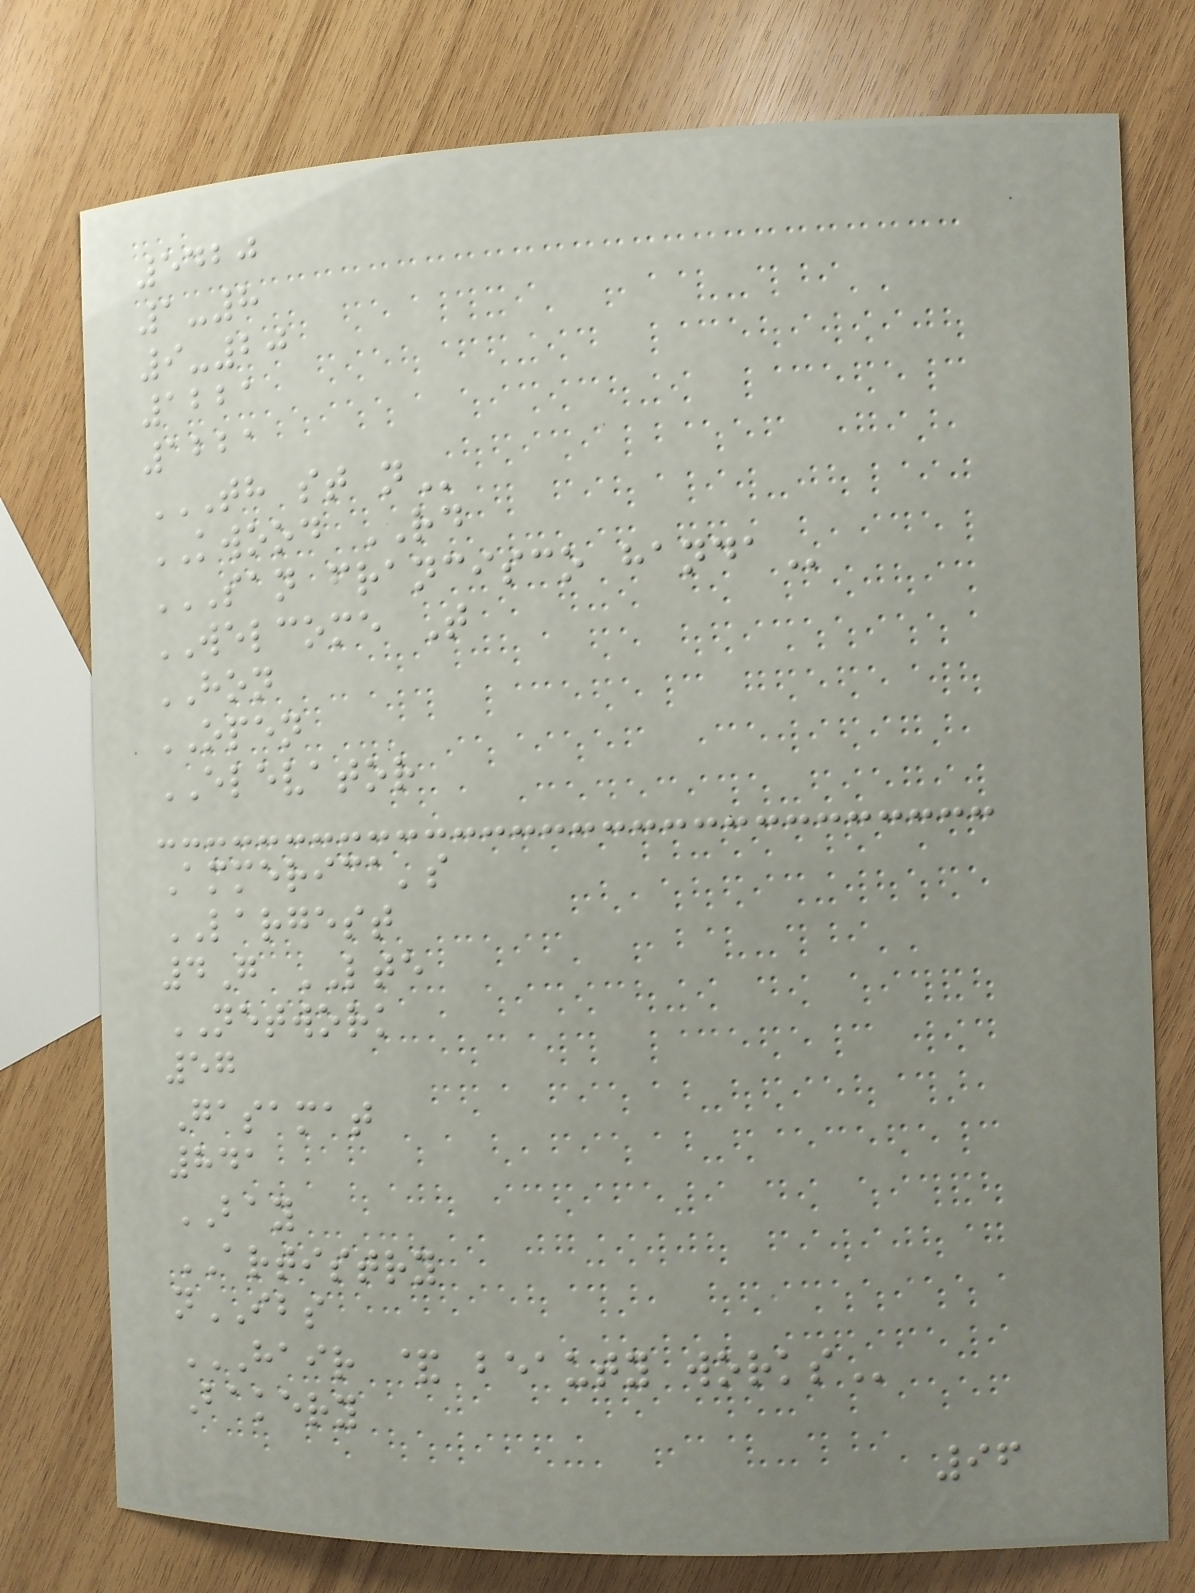5420
1-8
9-20
1221
1221
TH ST N
KWOOD RD
SAN FRANCISCO HANDA
WELCOME T
HON
OPEN
ELEVATOR
Ammerica's
LARGEST
4G LTE
NETWORK
57
Gasamat
841
BAY
ARTISTRY
nIBS
HAIR & BEAUTY WORKS
Bakery
96
